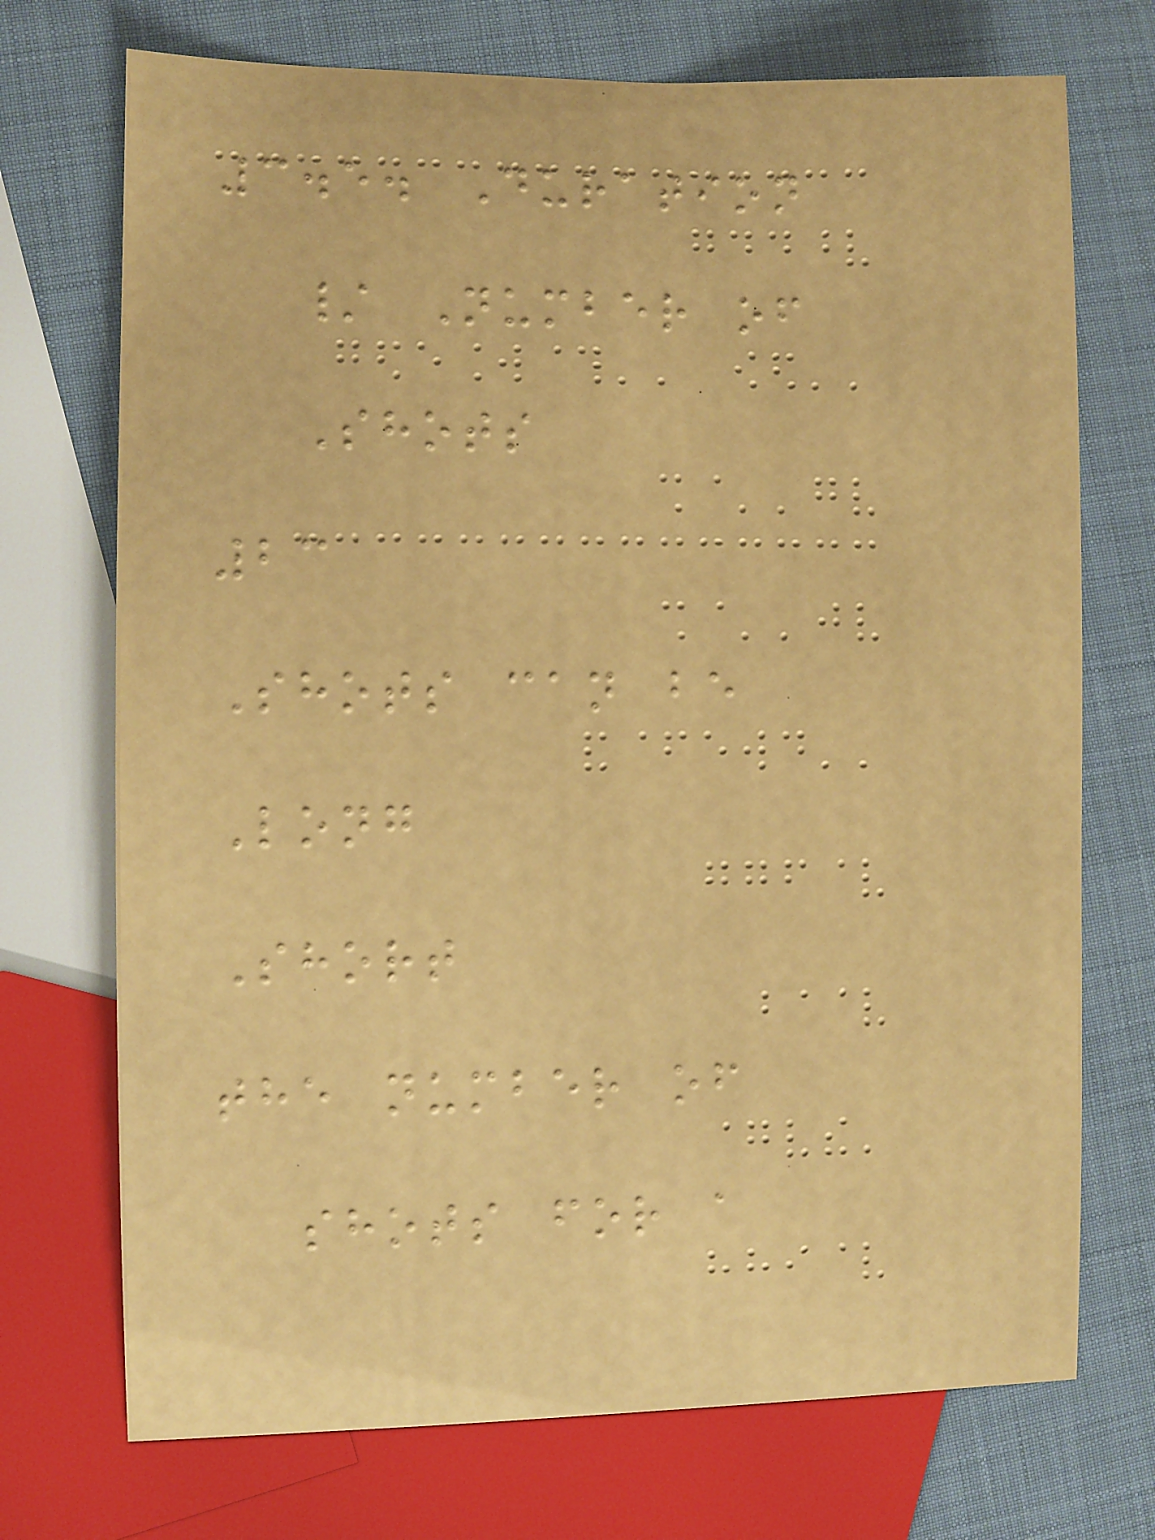3.5. Duration
/ Number of
Shots
23
Shots can be
Long
Short
the number of
shots for a
